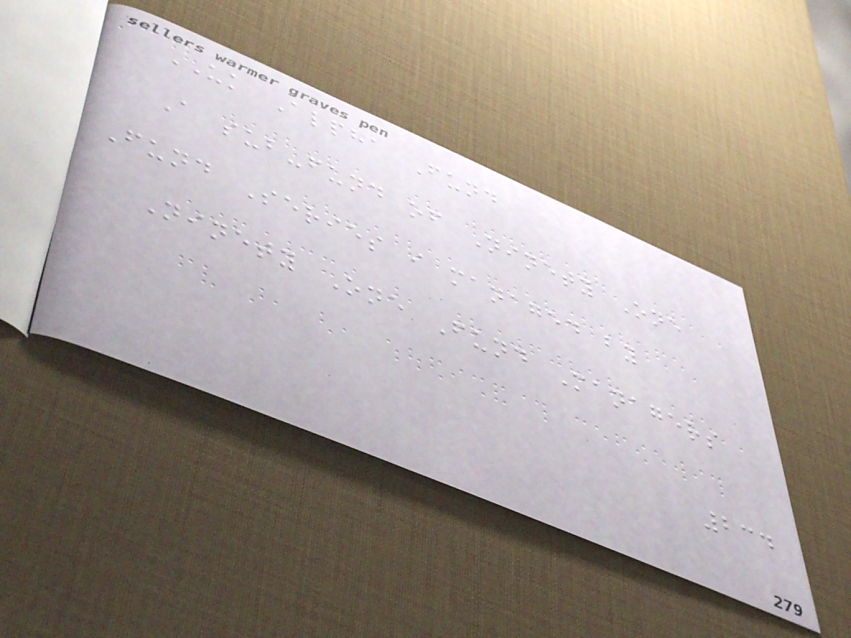UK Alpha Fund
A sub-fund of Ninety One
Fund Series i managed by
Ninety One Fund Managers
234
